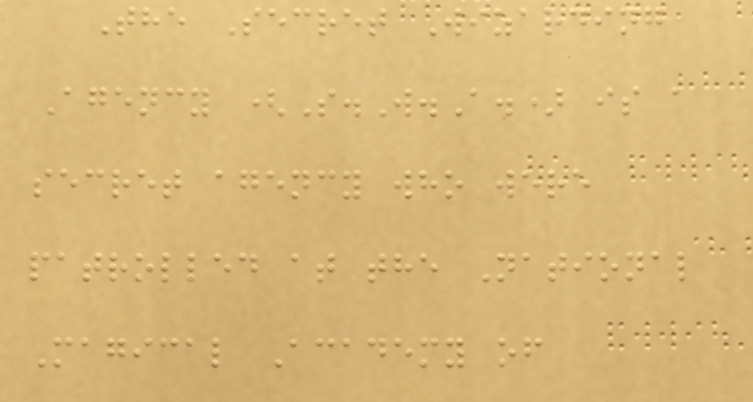The Secret Wizarding
Agency (S.W.A.) is a
secret agency who were
patrolled at the National
Magical Academy of
